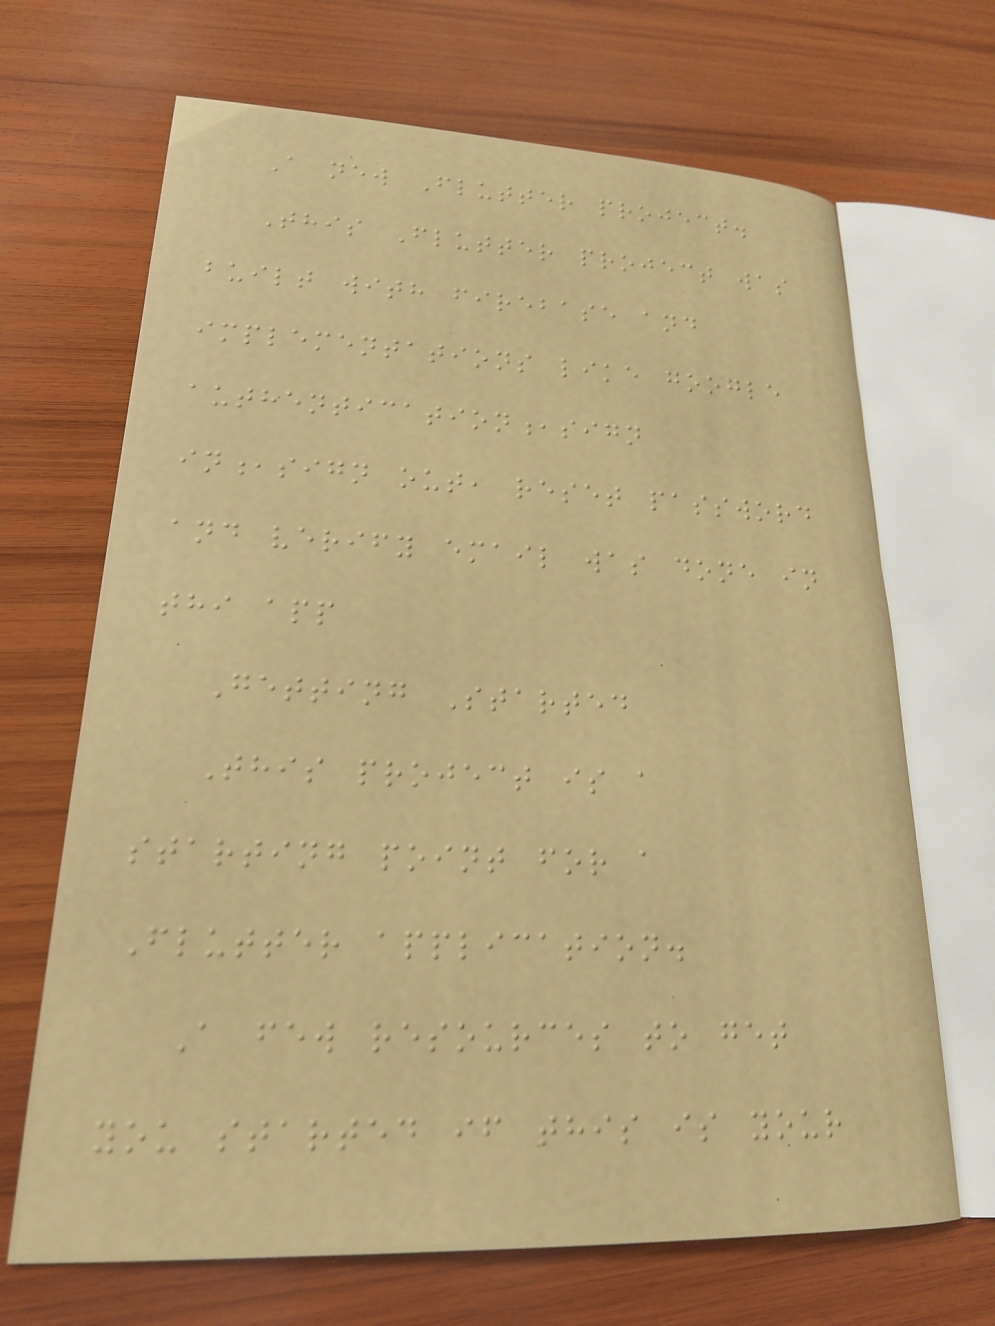A new Flutter project.
This Flutter project was
built with firebase and
implementations like google
authentication,sign
in,sign out, reset password
and verify email was done in
thi app
Getting Started
This project is a
starting point for a
Flutter application.
A few resources to get
you started if this is your
